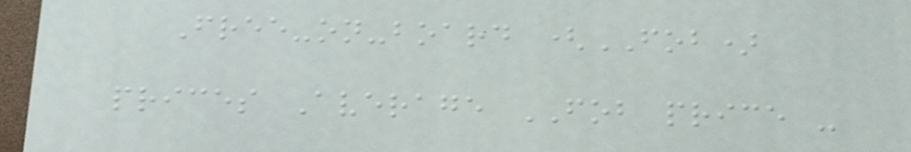Free-on-board (FOB)
prices Average FOB price -
